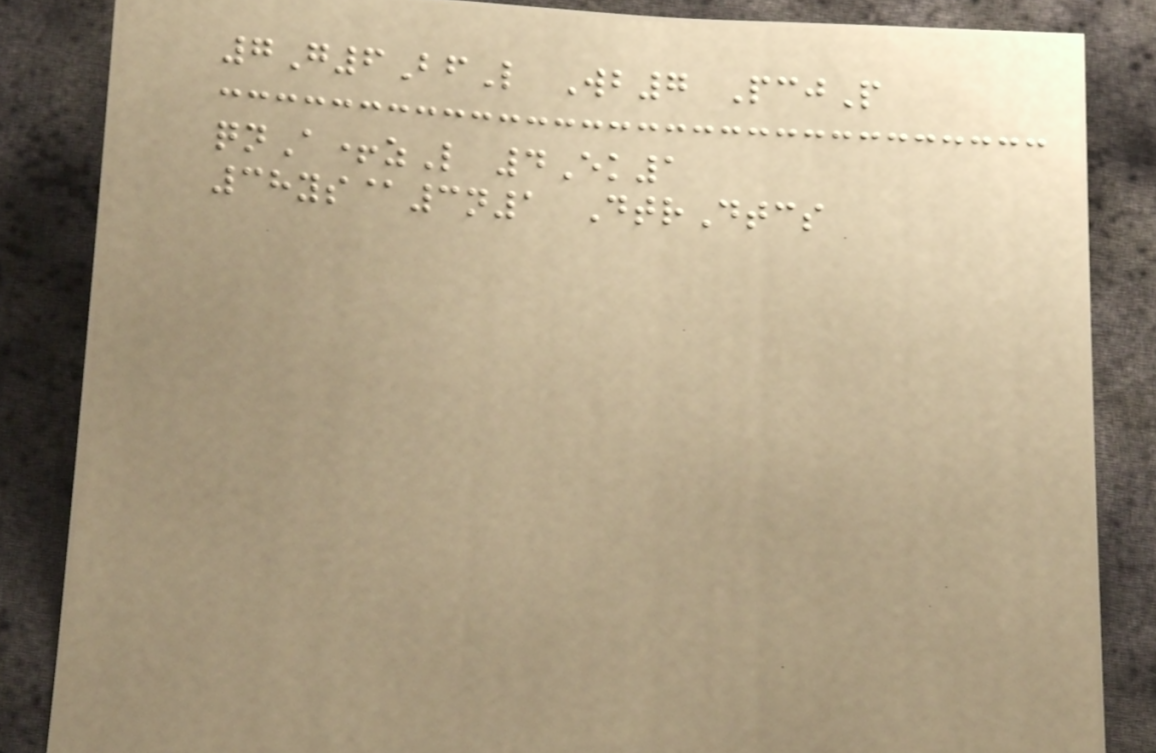7G6BfL Wb7 PcjP
qnA+zL 4Ek1
38ys@3n1 DtrDtcs
